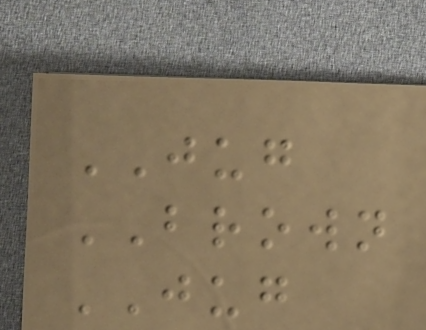JUG
BROWN
JUG
